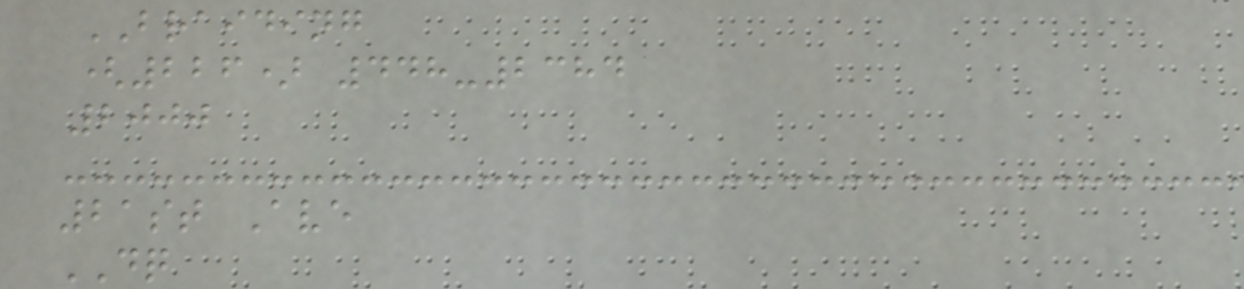BRAIDING
(226) 448-2384
2000
21st Ave
DQ
